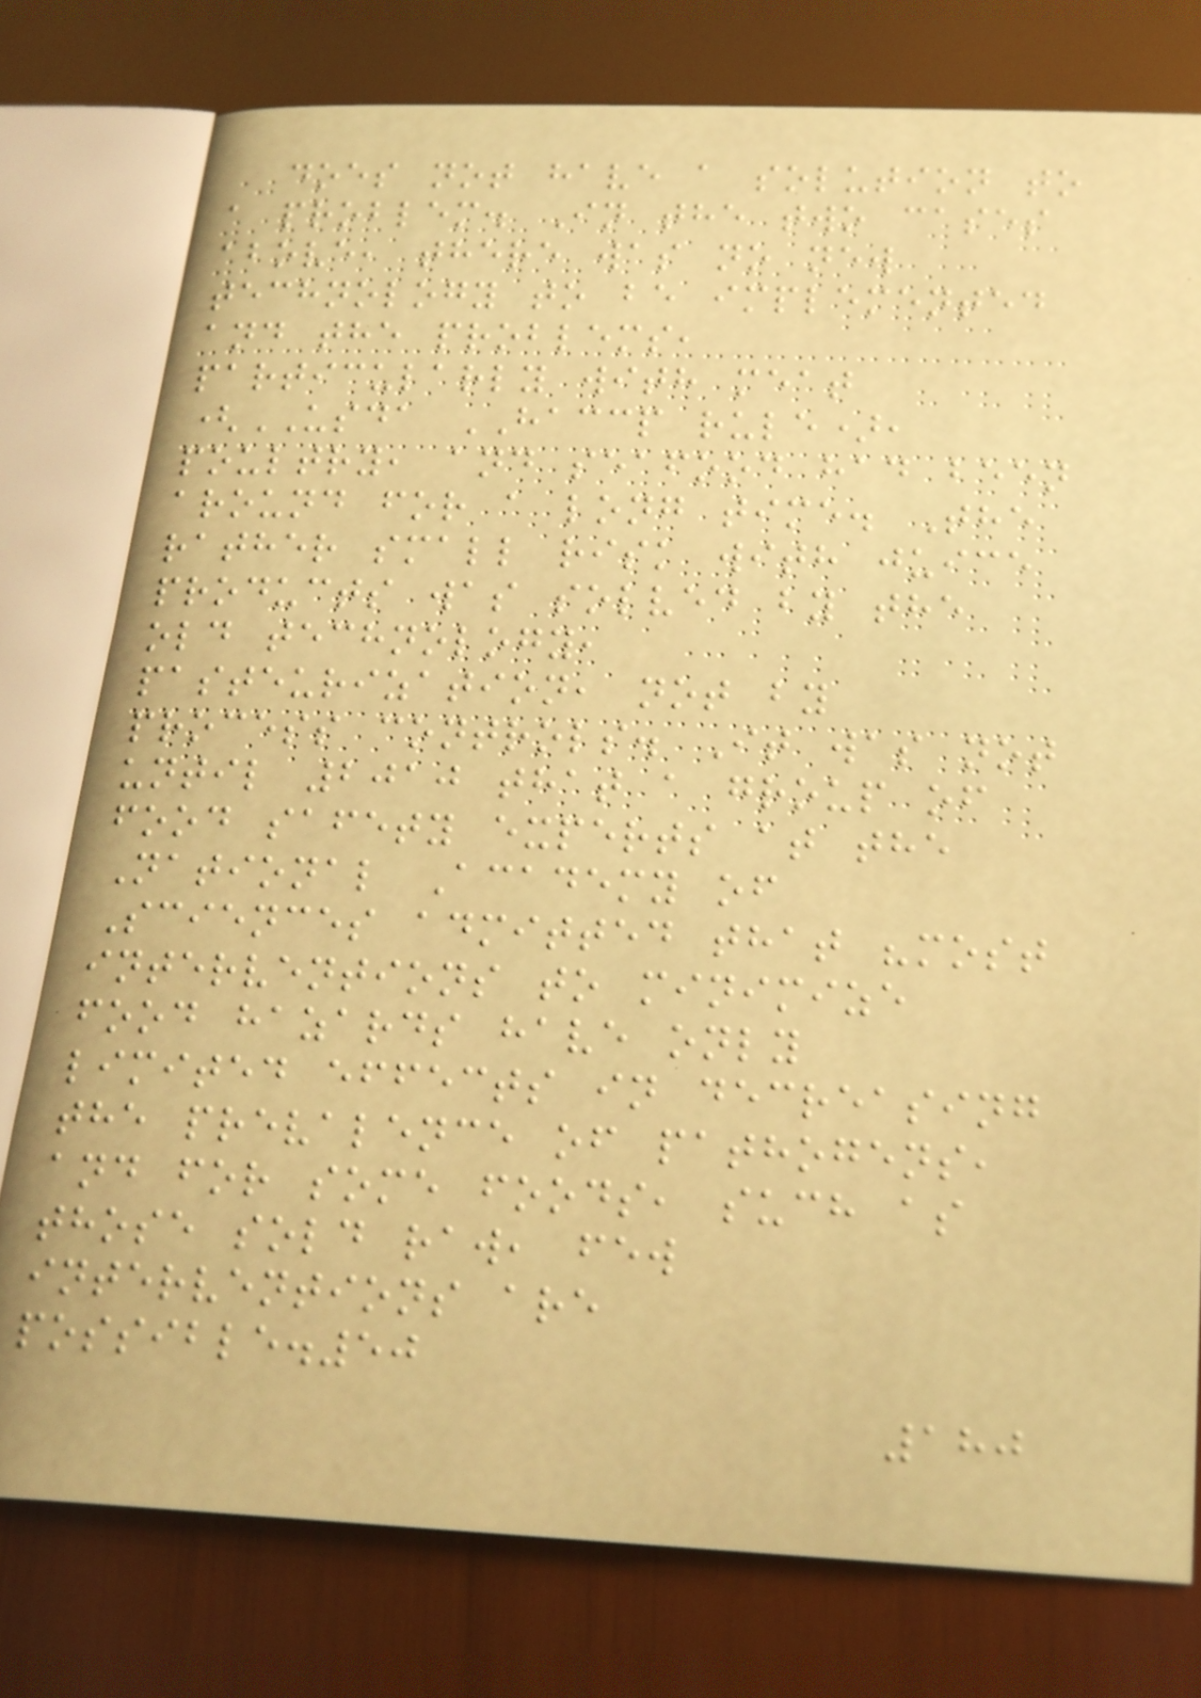does not have a solution to
a problem. In the two cases
above, there was no new
technology to be implemented
and the problems,
particularly with meat
(USDA HACCP rule),
poultry, and seafood had been
around for a long time. The
rather small risk with juice
products was solved by the
old technology,
pasteurization, not by
process controls. It was not
until 2010 that a group of
food safety experts at the
National Academy of
Sciences admitted that "most
interventions to minimize
food hazards have only
limited effects in decreasing
the prevalence of pathogens,
and for some foods, such as
those sold raw, few
interventions are
possible.50
180
